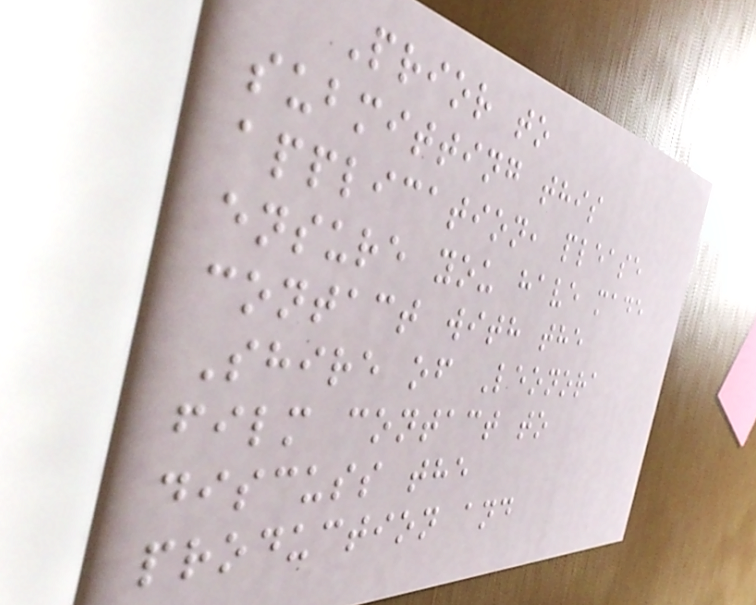Prior to
submitting this
application, please
ensure you have made
contact with the
Shire of Leonora
film contact to
discuss the
production and
